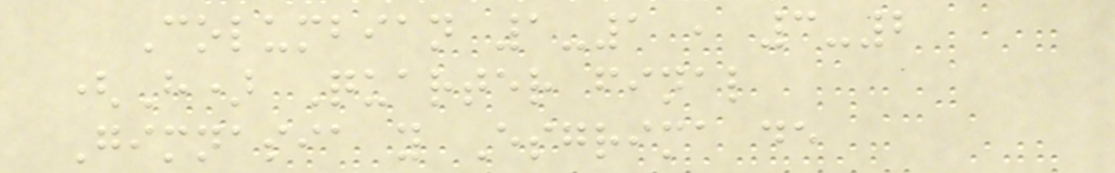Columbian 1-1 , 3-2
(H) Quarter final
Gimnasia y Esgrima de
